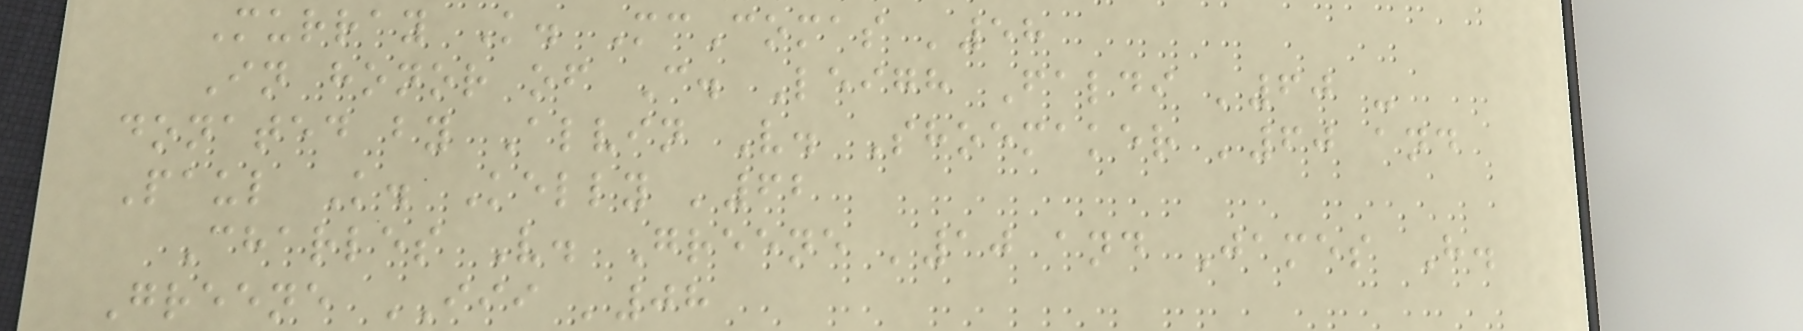Murray K. McComas '58
In honor of C. Leigh Faldi '60 -
donated by Alvin V. Shoemaker '60 and
Paul K. Kelly '62
Charles V. Greene '10 and James H.
Greene III '08
